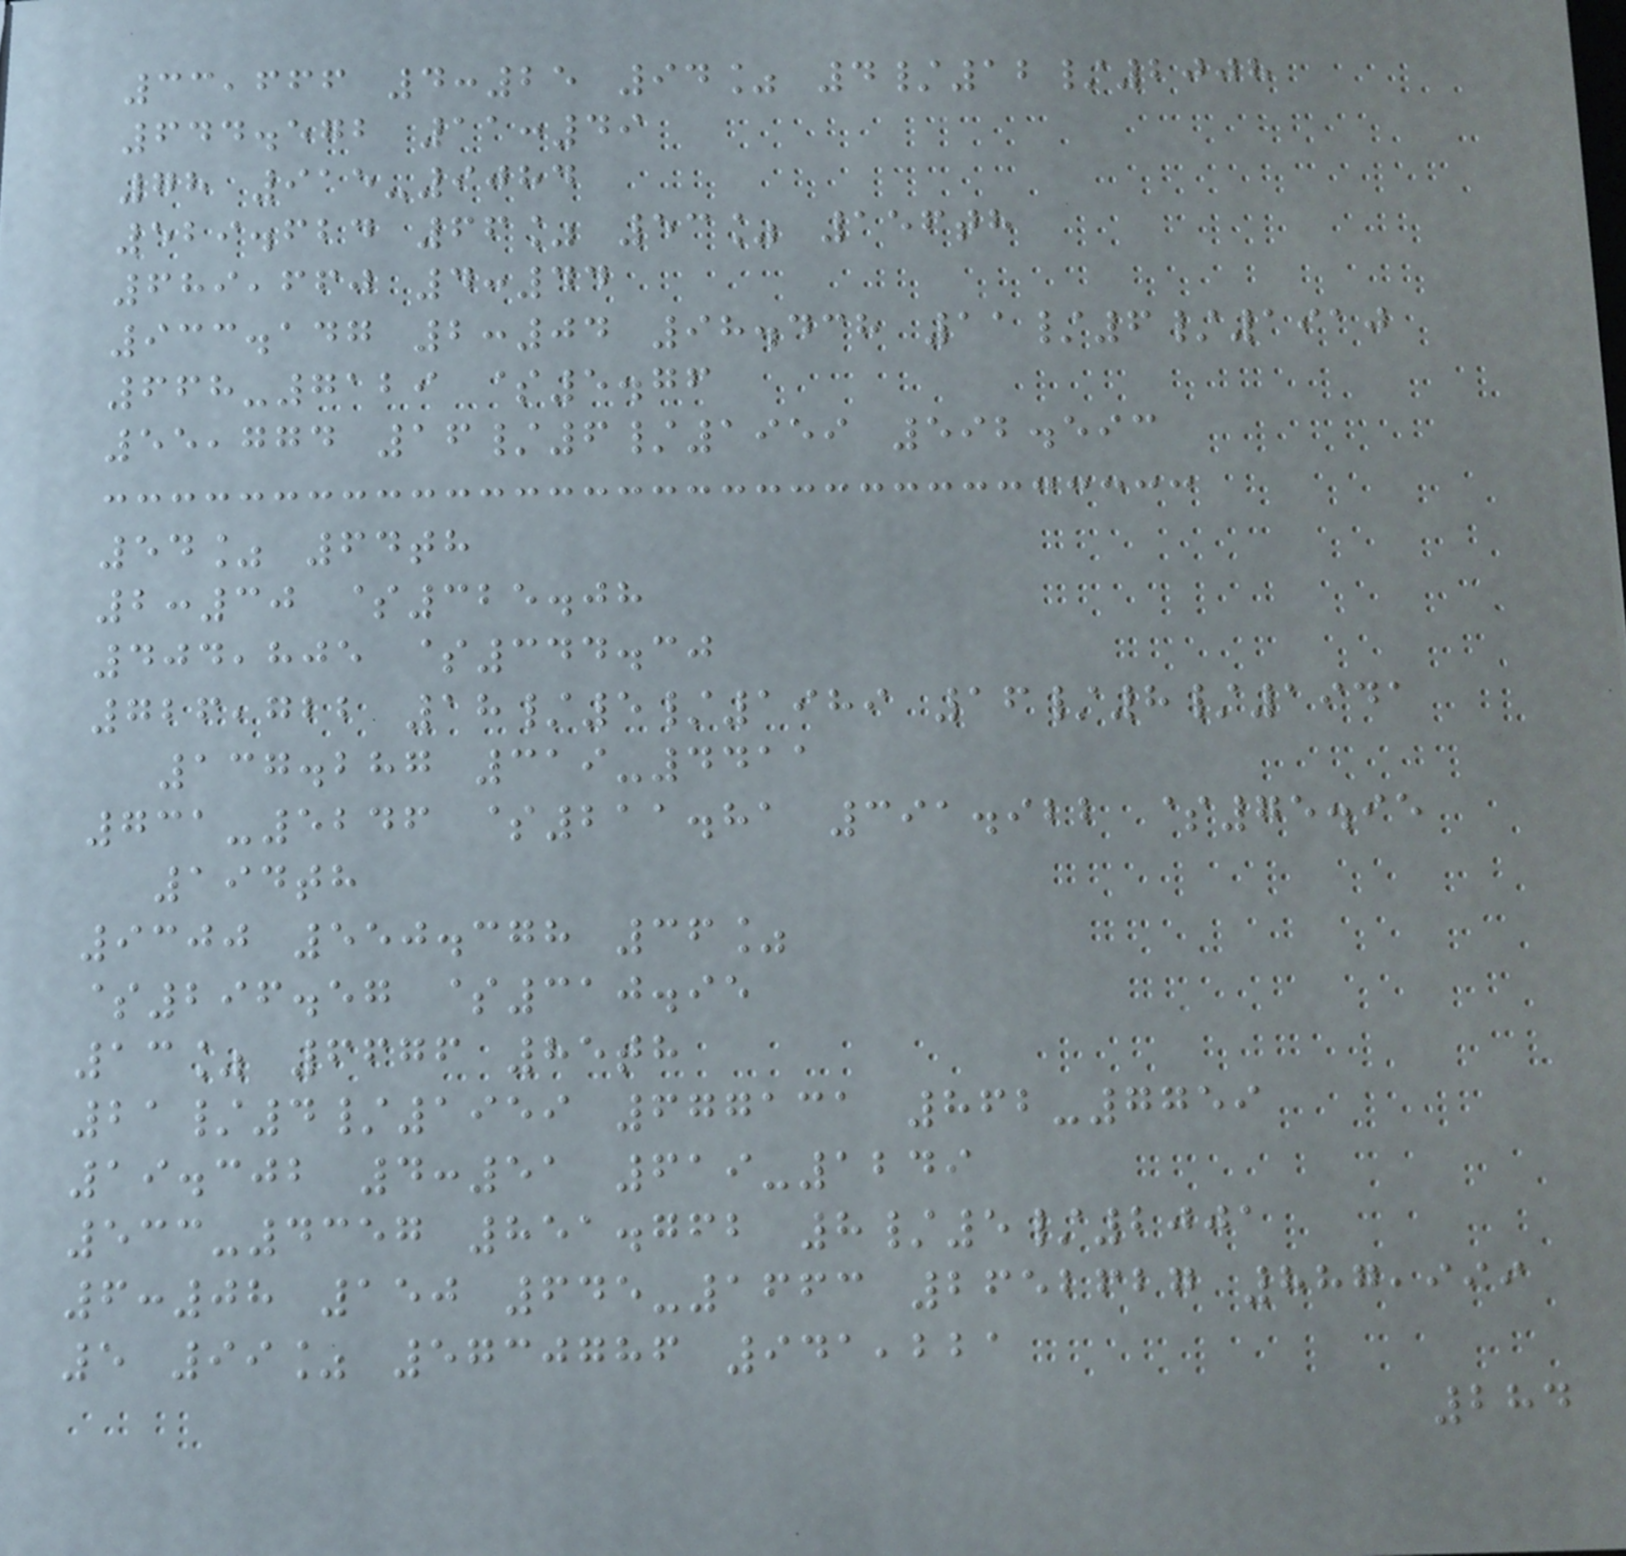33,666 4:25 94% 4/12/2008
644.572 11:49
78 915-9084
529.624 66% 53% 156th
689,660 4:44
933.147 2:04 98.438 11/6/1910
668-7129 $5.76
55,774 16/6/1959 592.593
54% 64th
2:30 $325.08
404,805 $344.30
726,722 18/5/1989 16/8/1941
137.287 319-4411
731-5246 $211.81 391.922 $75.95
194th
9300 550.378 36%
$296.57 $310.95
13% 6676 85th
21/4/1959 677131 862-7759
19.302 4:51 619-1249
533-4357 851.762 8/5/2001
6:08 150 645-1663 2652627 887,999
5 99% 5730786 941,221
284
